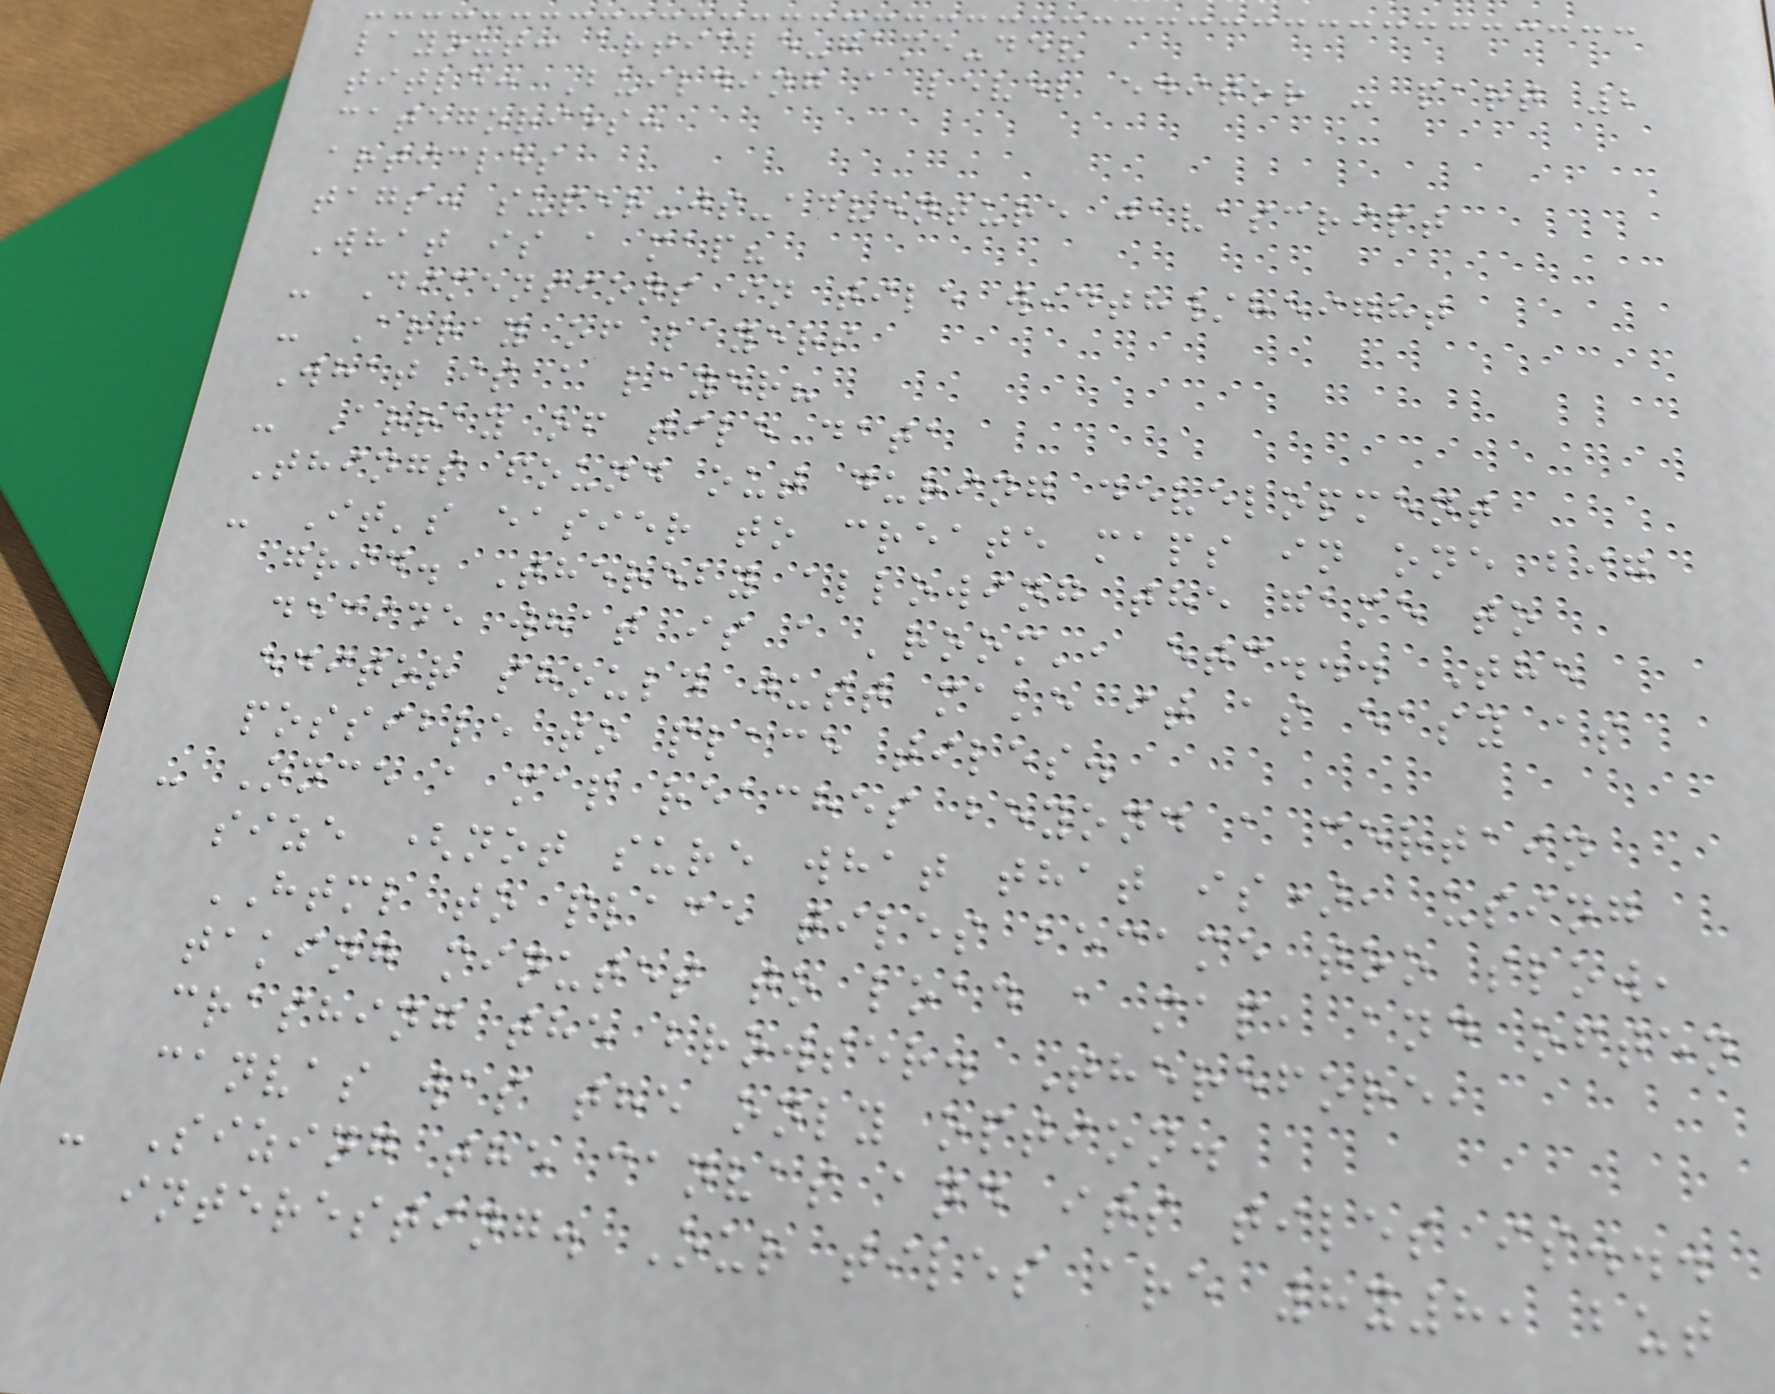layout: article-game-dev
title: Building a level editor - part 2
categories:
articles
tags: super-js-adventure javascript
What is a map?
- Dimensions in tile width/height
- Array of layers
What is a layer?
- Array of tile data
Things found out during development
- It's easier to create maps in one big
grid. Thereby allowing the game to
decide what is a 'room', etc... The
editor should just make it as easy as
possible to place tiles.
- Once a map reaches beyond a certain
size (not sure what that is), using
HTML to place tiles became too slow,
taking minutes to load a map, and often
crashing the browser. Therefore,
canvas was the only option.
- Sizing the canvas and its tiles is...
interesting. Our tiles are 8x8, but
